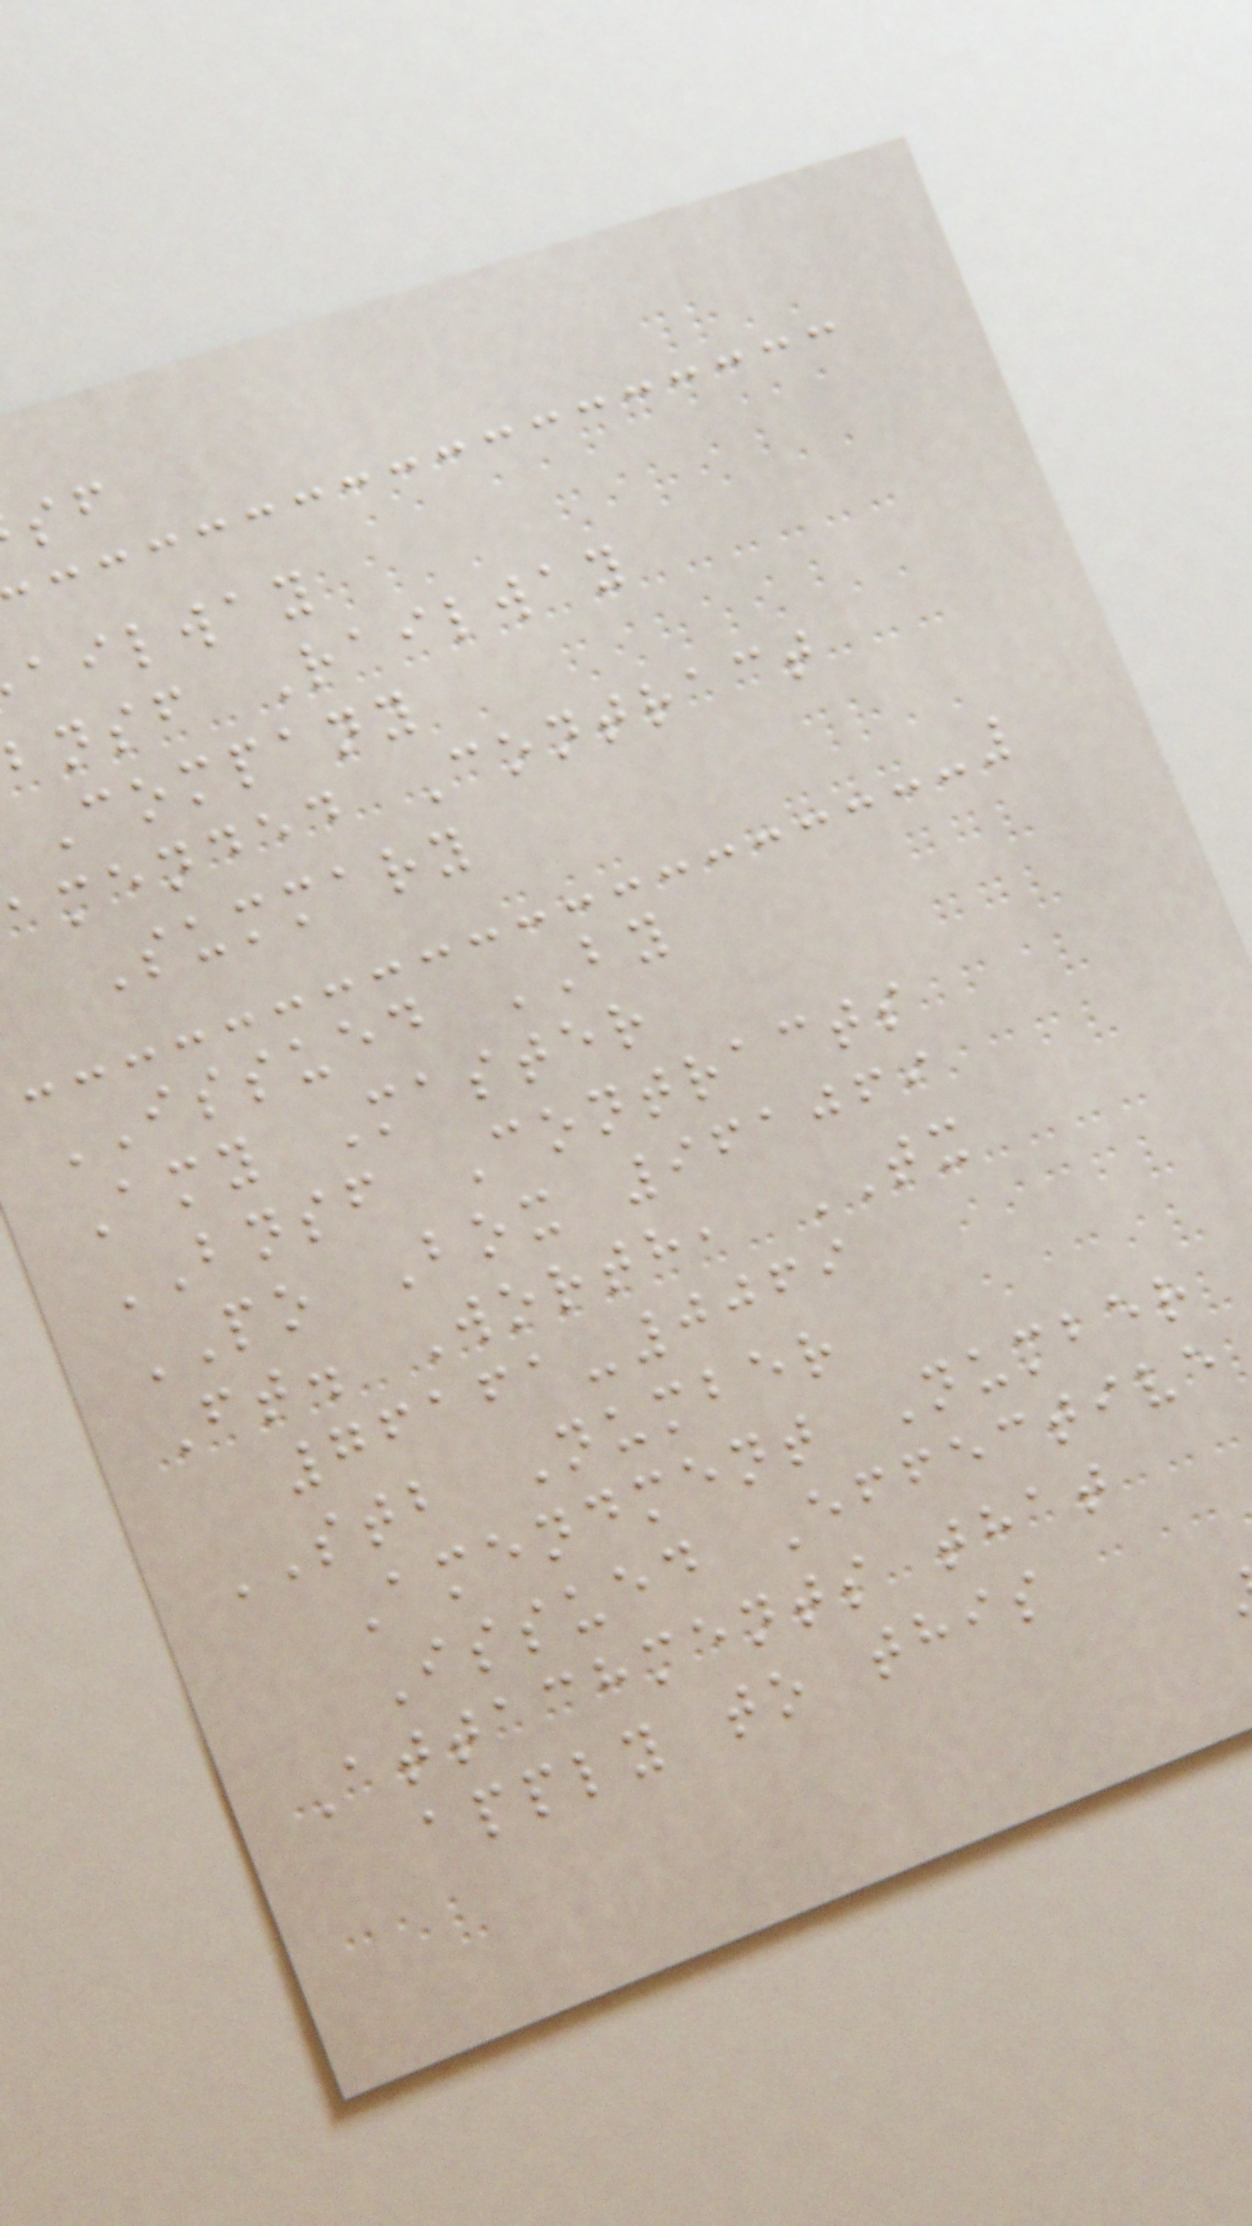ailway
bnsf Railway
Company
amended Contract
Summary
ISSUED BY
Amy Master
BNSF Contracts
PO Box 961069
Ft. Worth, TX
76161-0069
STB Number
Amendment Number
Issued Effective
Attachments that
apply to this
